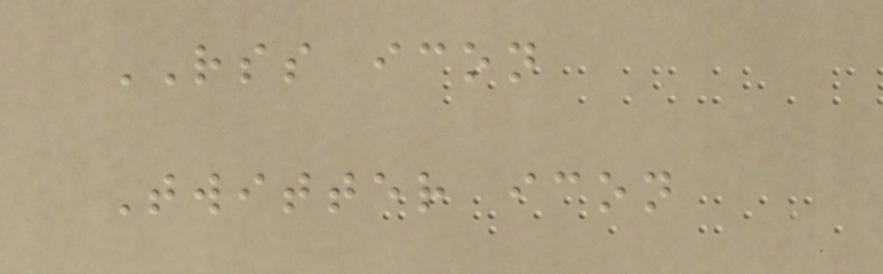RSS icon
Twitter icon
